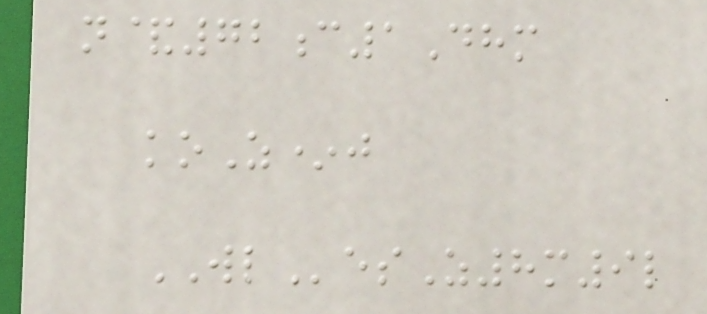n&72c1Dhm
koZ*j
WLesZ8m9l
